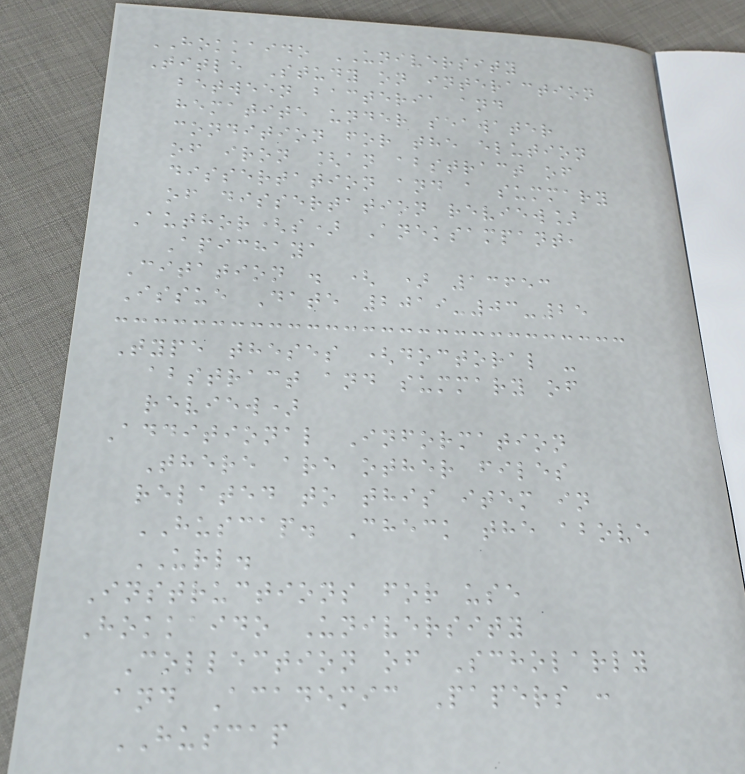HOKKAIDO UNIVERSITY
Title Study on interaction
between bacteria and
hematite under seawater
condition for the elution
of iron [an abstract of
dissertation and a summary
of dissertation review]
Author(s) Aneksampant,
Apichaya
Citation . ( ) 13653
Issue Date 2019-03-25
Type theses (doctoral -
abstract and summary of
review)
Additional Information
There are other files
related to this item in
HUSCAP. Check the above
URL.
Instructions for use
Hokkaido University
Collection of Scholarly
and Academic Papers :
HUSCAP
